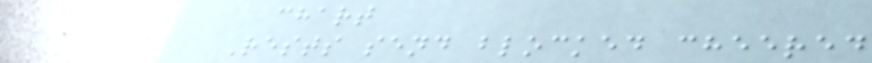chart
Rests send blocked cheered
